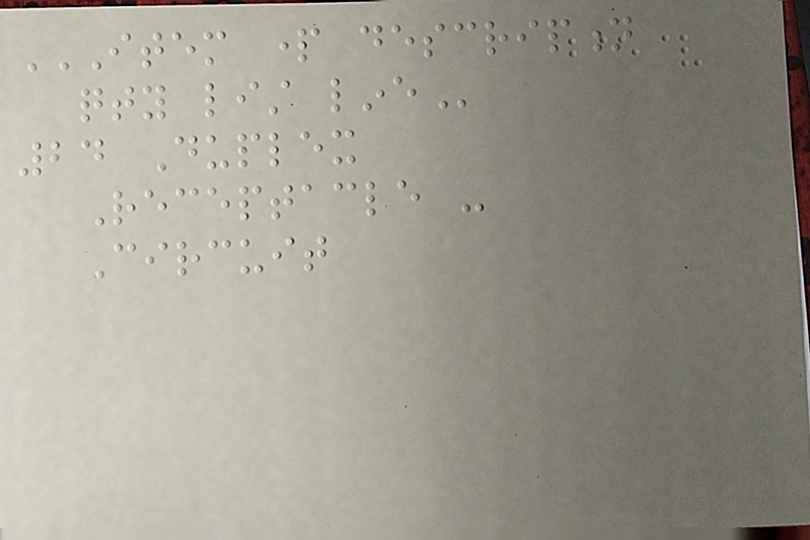ITEM PART DESCRIPTION
QTY LIST LINE
24 Duplex
Receptacle -
Circuit
